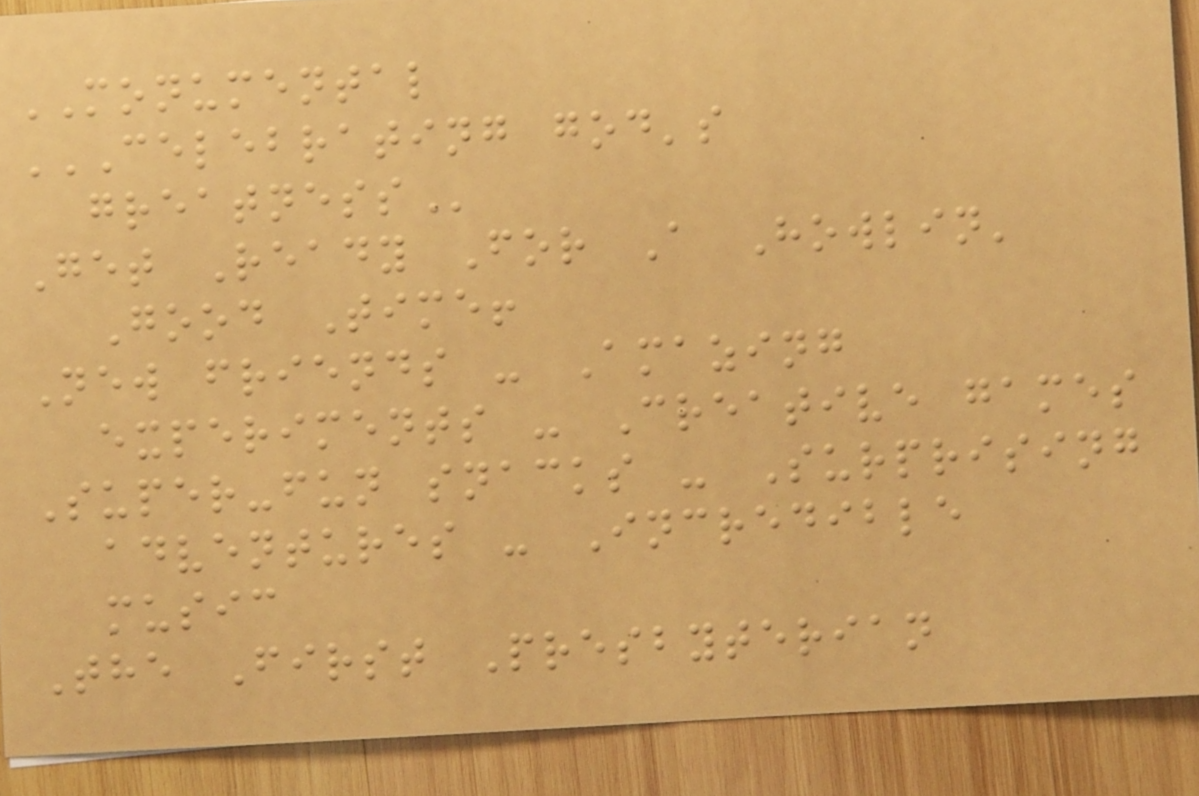MONUMENTAL
CELEBRATING GOD'S
GREATNESS
Get Ready For A Howlin'
Good Time!
New friends - Amazing
experiments - Creative games
Super-fun snacks - Surprising
adventures - Incredible
music
The First Presbyterian
